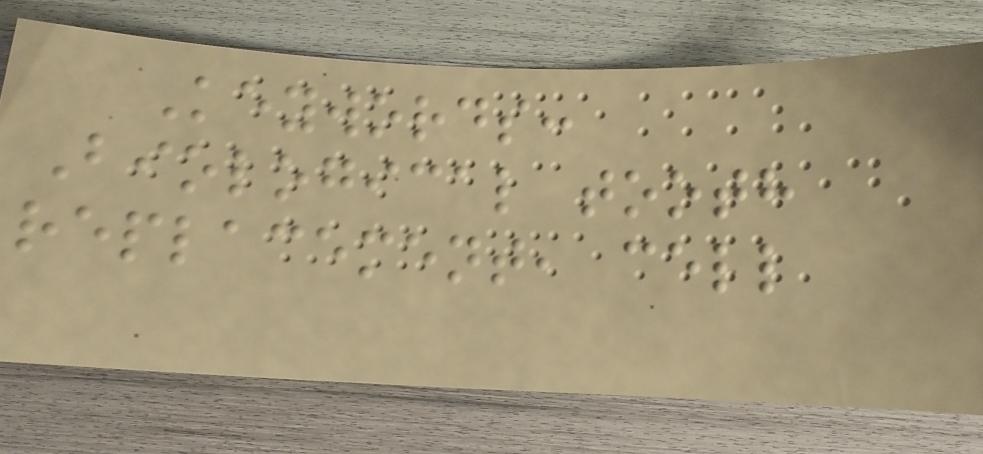Keywords:
Biological tooth
replacement, cell
